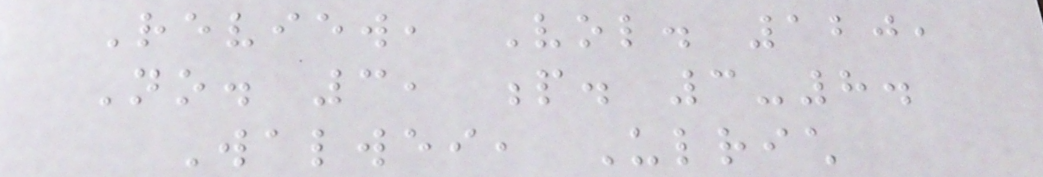Review, Vol. 120,
No. 3, p. 3-8.
Walwei, Ulrich
